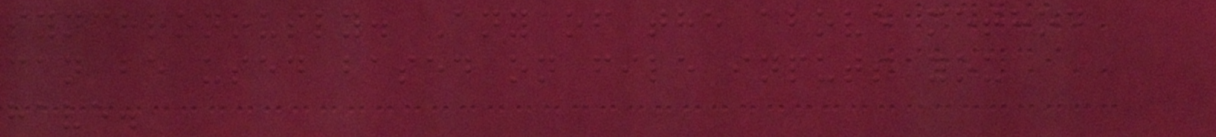synchronously. Any of the above method
can be used based on file inputs you
have.
